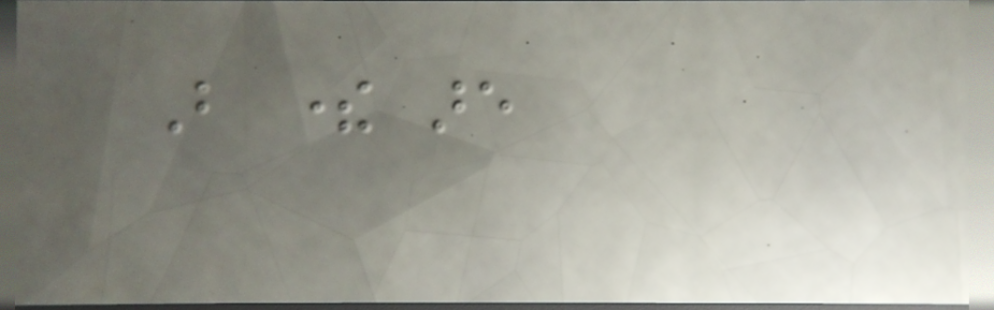But there are
